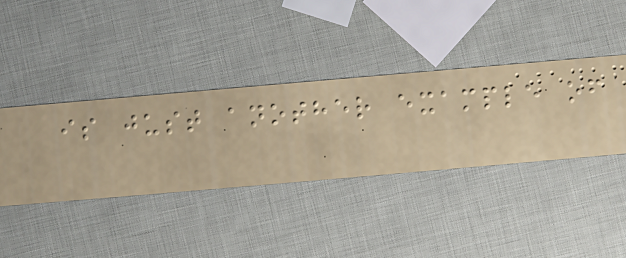is just another example of
